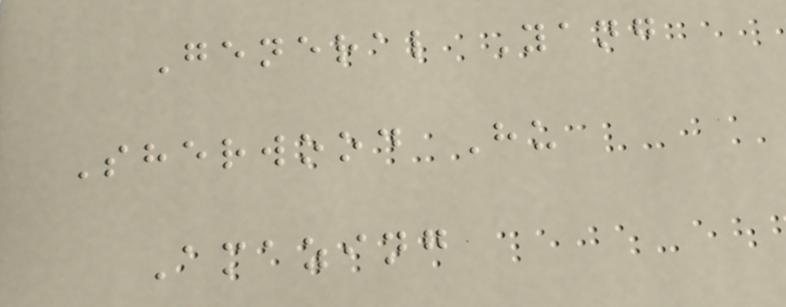General Yang
Sherwood Hu
Amazing
